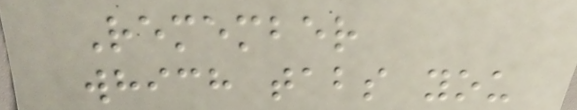Remember
which tabs you
